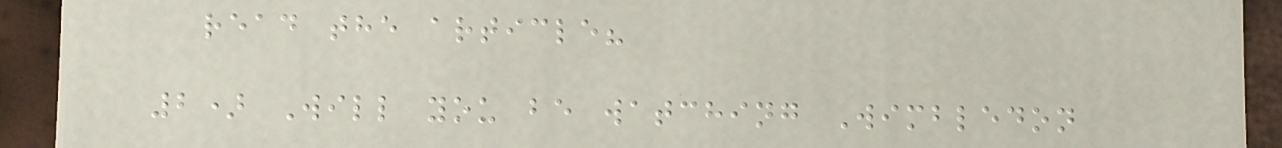read the article?
2) Will you be watching Wimbledon
